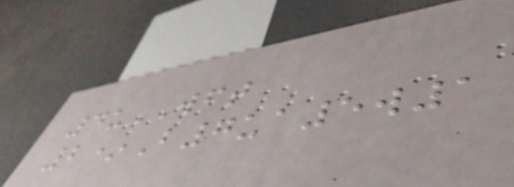4uWFT
2*B7ua5w1
